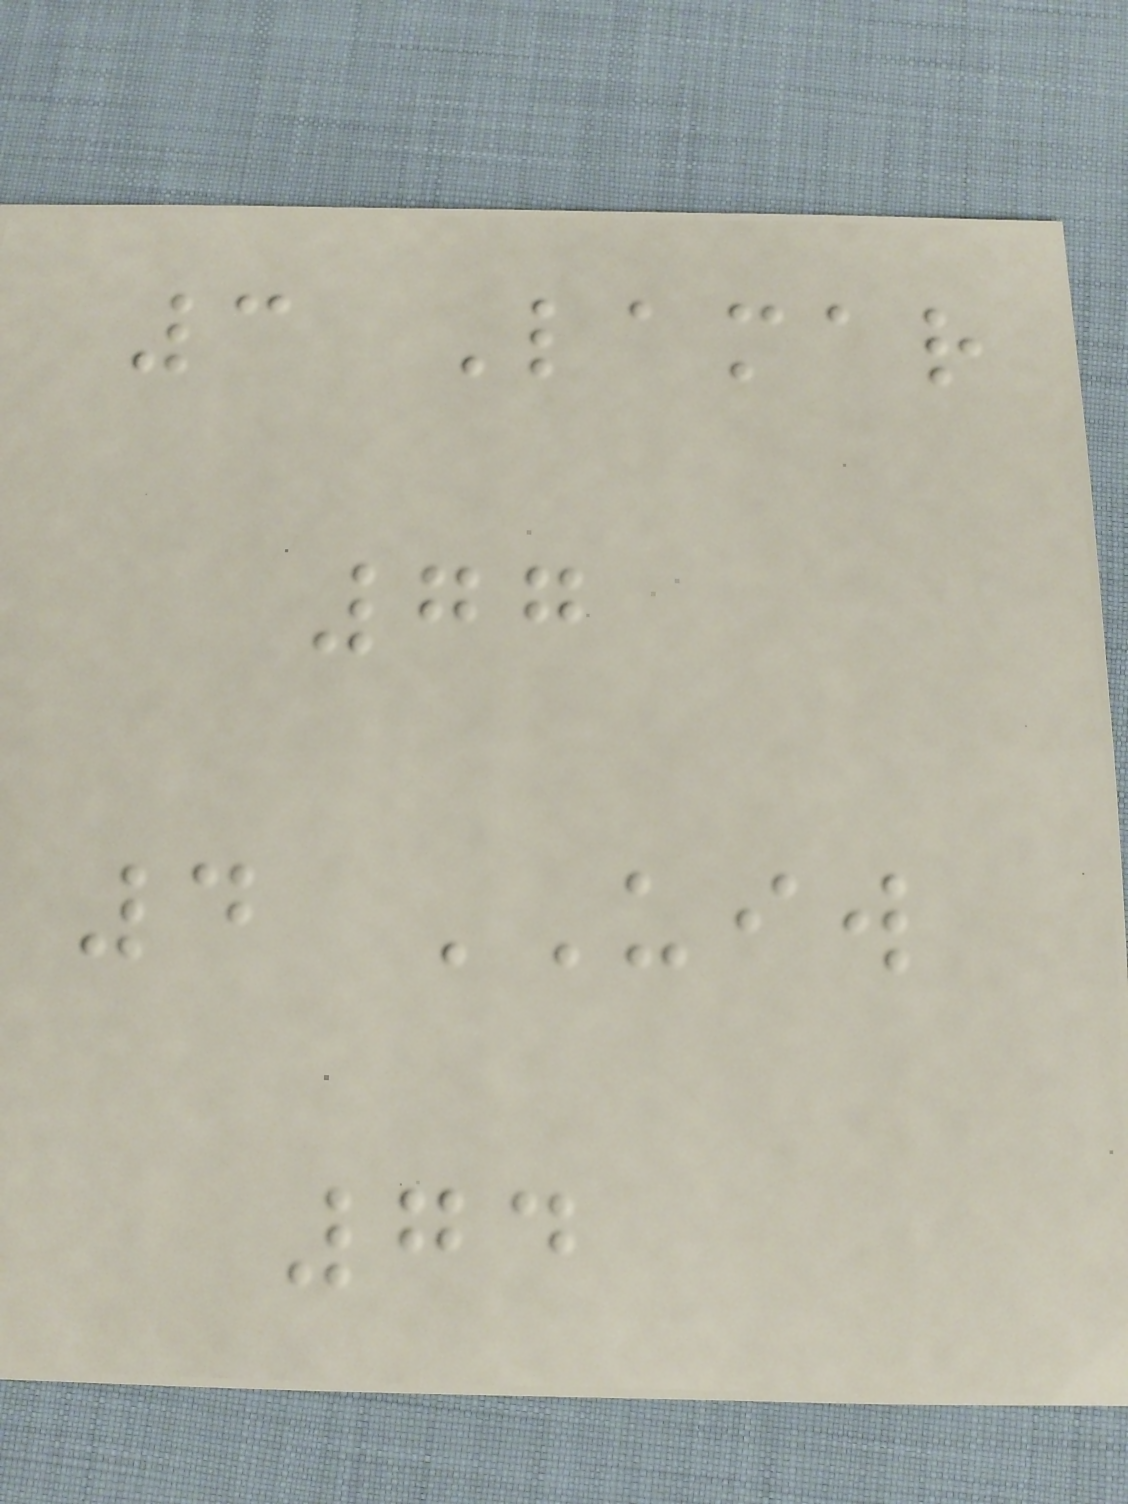3 Lamar
77
4 UIW
74
